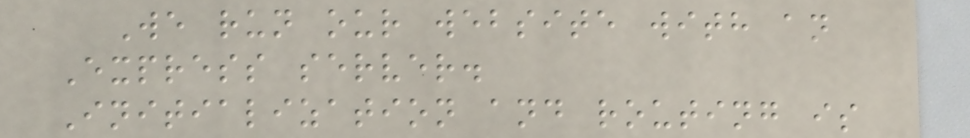We run our website with an
Express server.
Initialization and routing is
